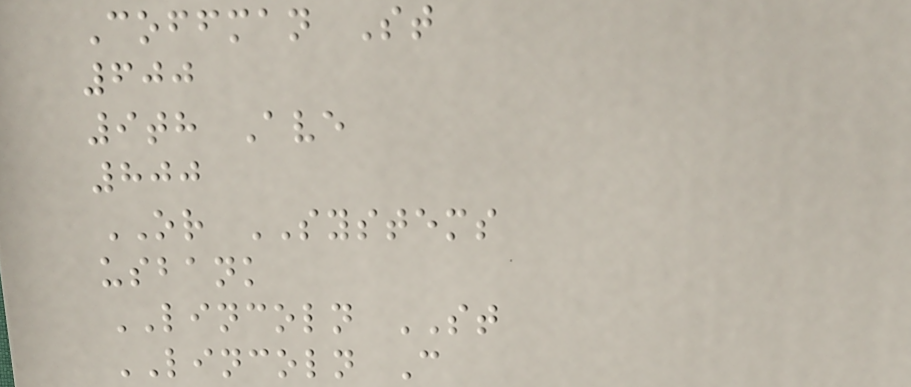Coffman St
600
9th Ave
800
OR SYSTEMS
usbank
LINCOLN ST
LINCOLN C
